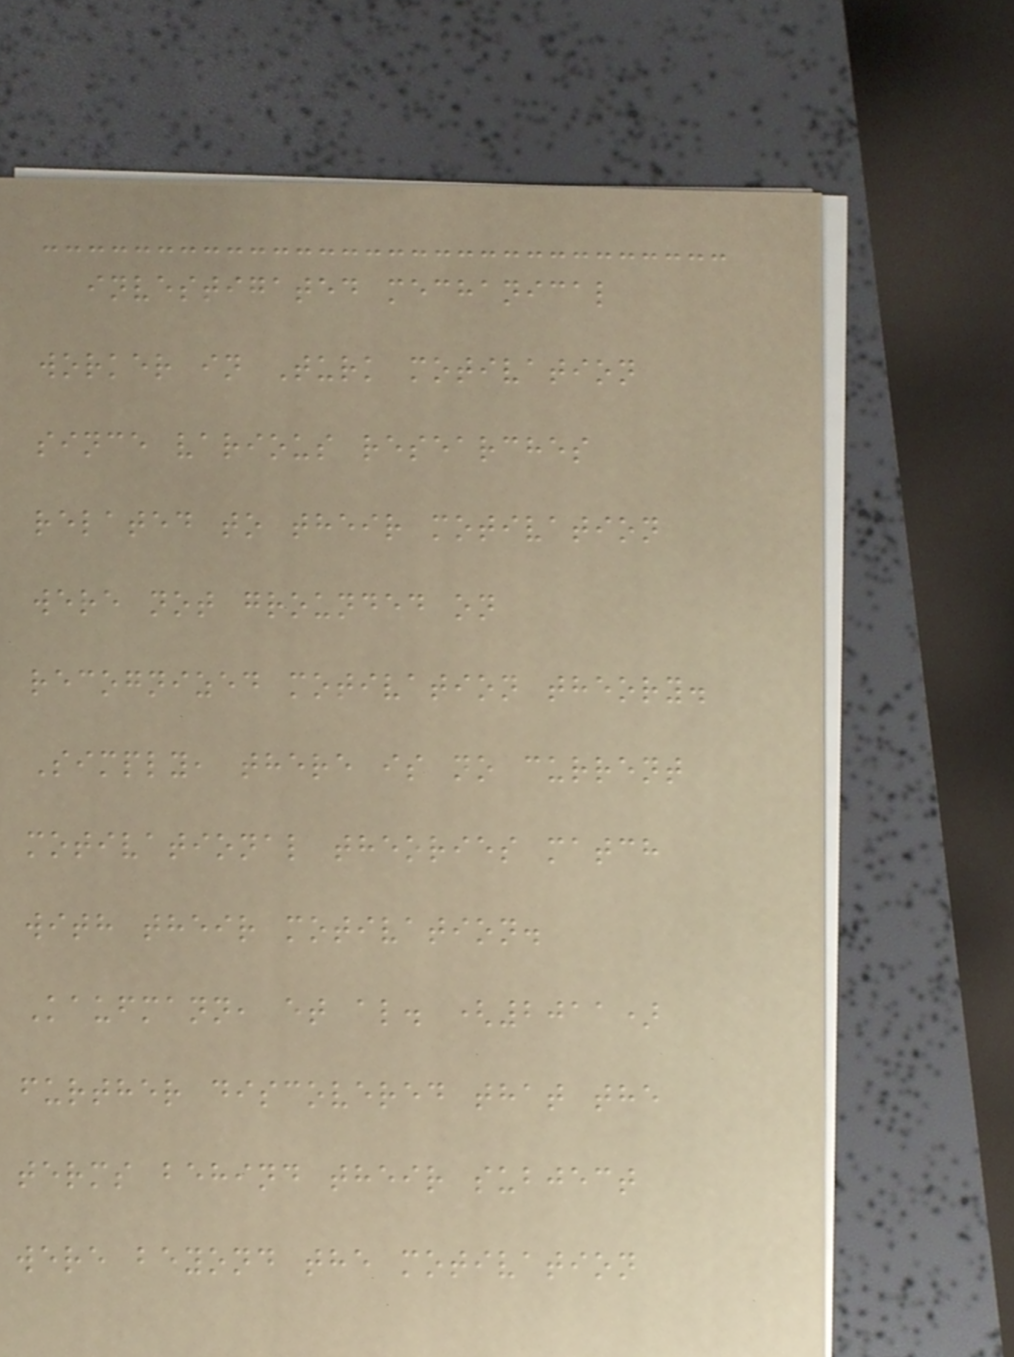investigated mechanical
worker in Turk motivation
since various researches
related to their motivation
were not grounded on
recognized motivation theory.
Simply, there is no current
motivational theories match
with their motivation.
Kaufmann, et al. (2011)
further discovered that the
terms behind their subject
were beyond the motivation
